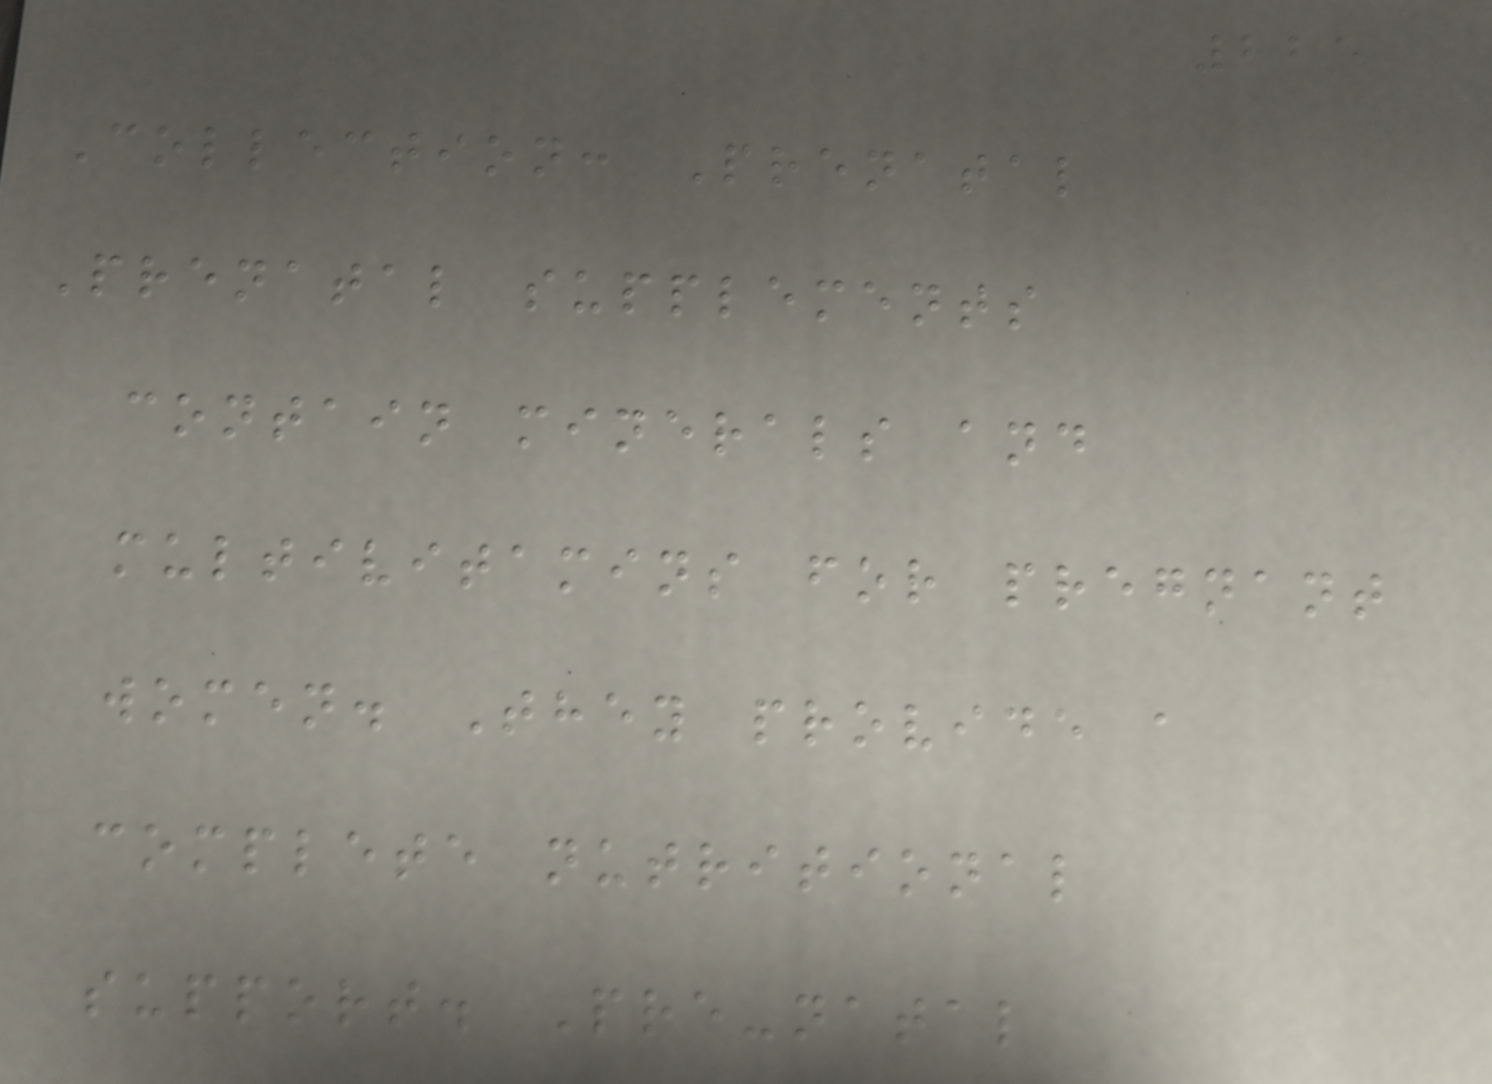225
Collection: Prenatal
Prenatal supplements
contain minerals and
multivitamins for pregnant
women. They provide a
complete nutritional
support. Pre-natal
